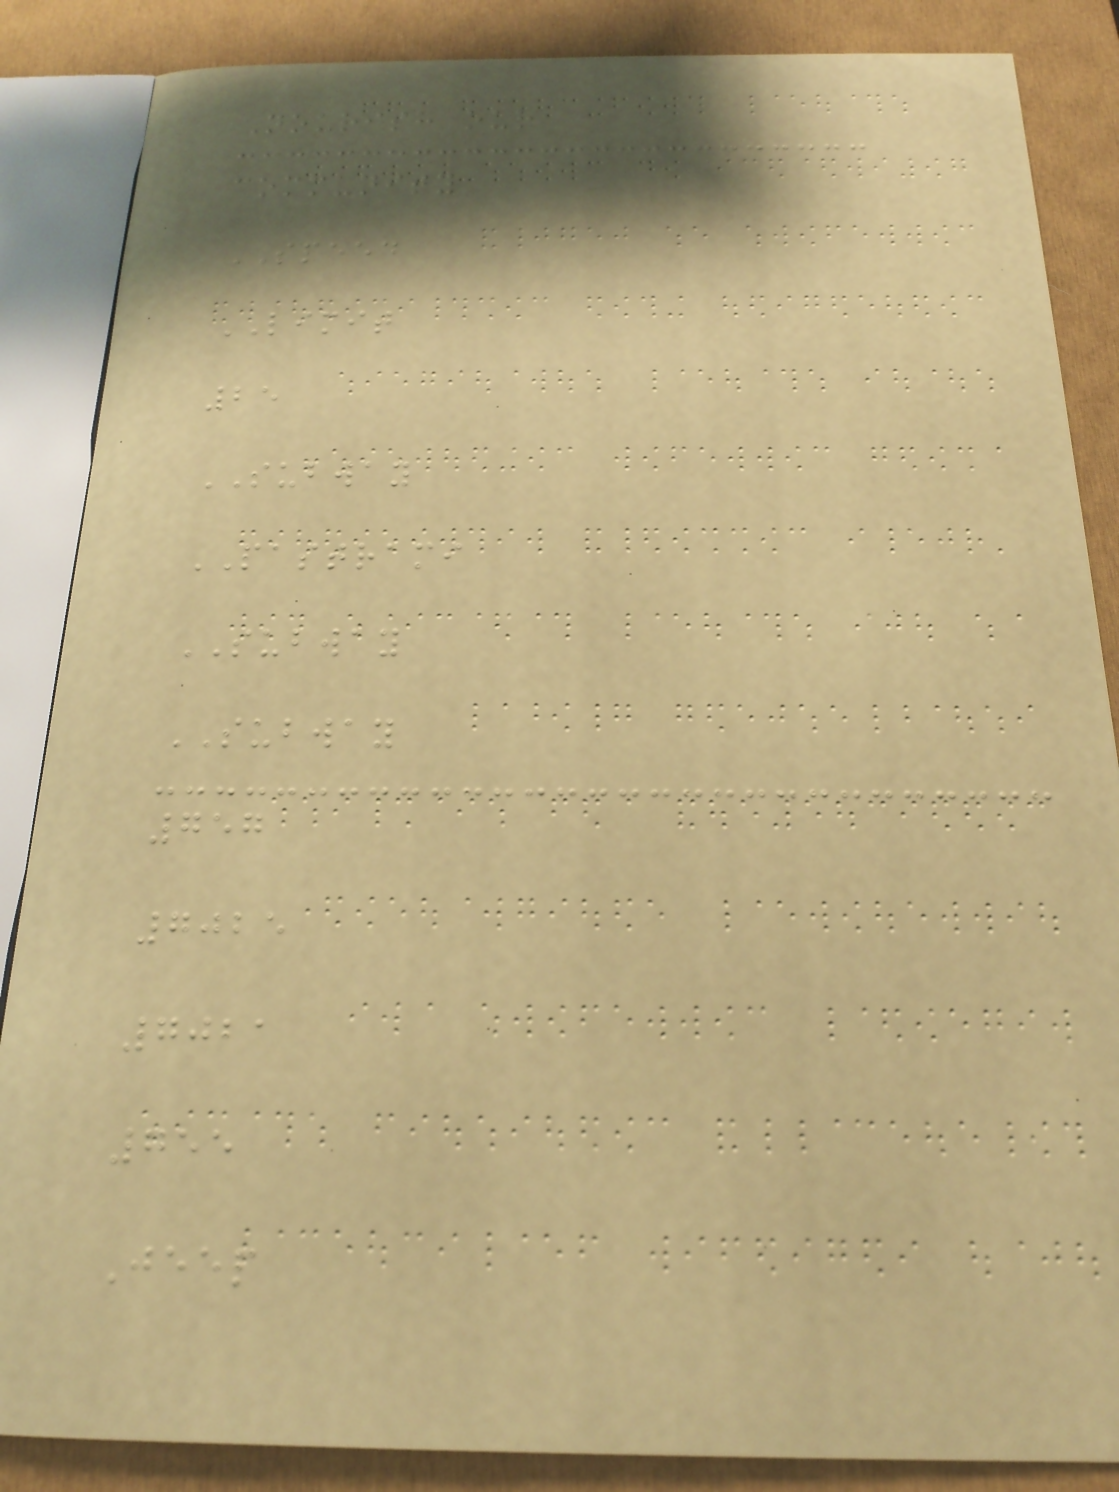Nourish our
community
SPEED
LIMIT
25
SUBWAY
PASTRAMI
SUBWAY
SUBWAY
757
7025
7021
755
Jeep
